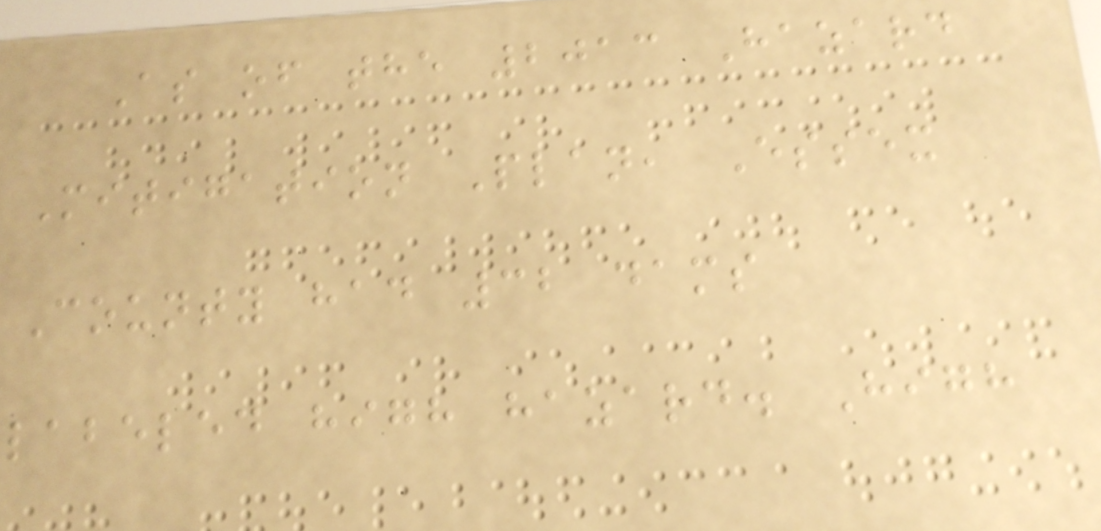As of the 2013 Hazard
Mitigation Plan, Essex
County had 32 dams
labeled high hazard. High
